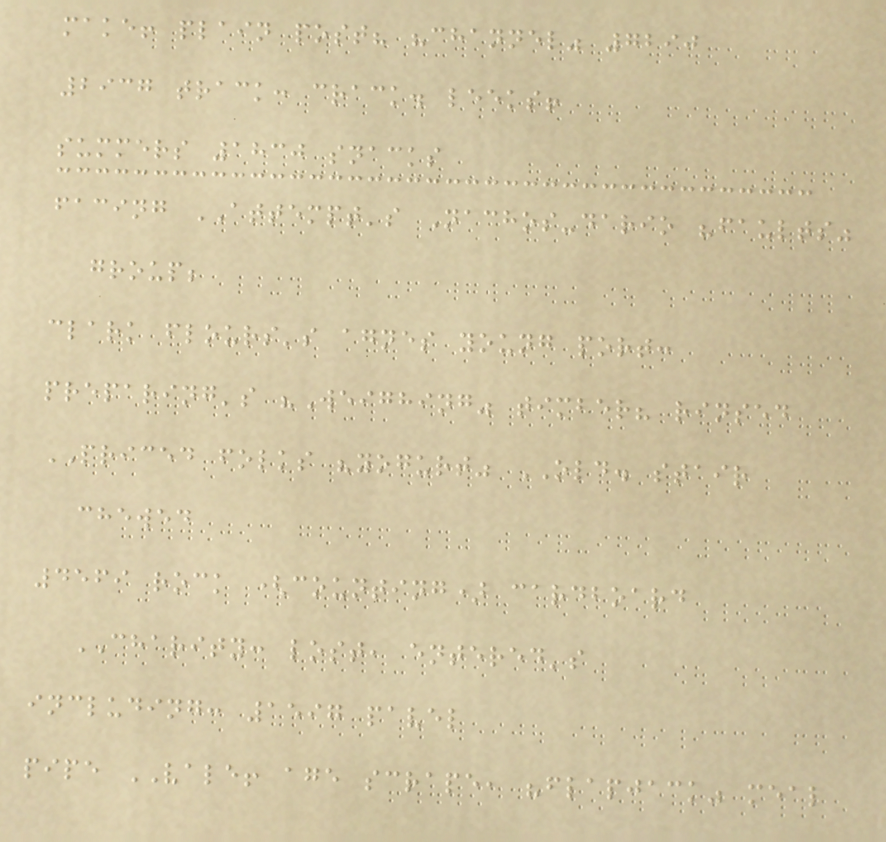make! plain post? "channel" 7290
2937 track: crack. leeks!
summers 1830 snacks
facing ATTEMPT's Nachos-dario "faults"
group;
clark flours's agnes young port:
preparing's "Weighing" timber? rinsed
PRICED folks "yogurt" OLD. stair
chewed
4569 rock (counting) cardboard
CHARITY: lost, entered's
including: 1597 pavel
pipe VALE! age scrape, "flapjack" meal
